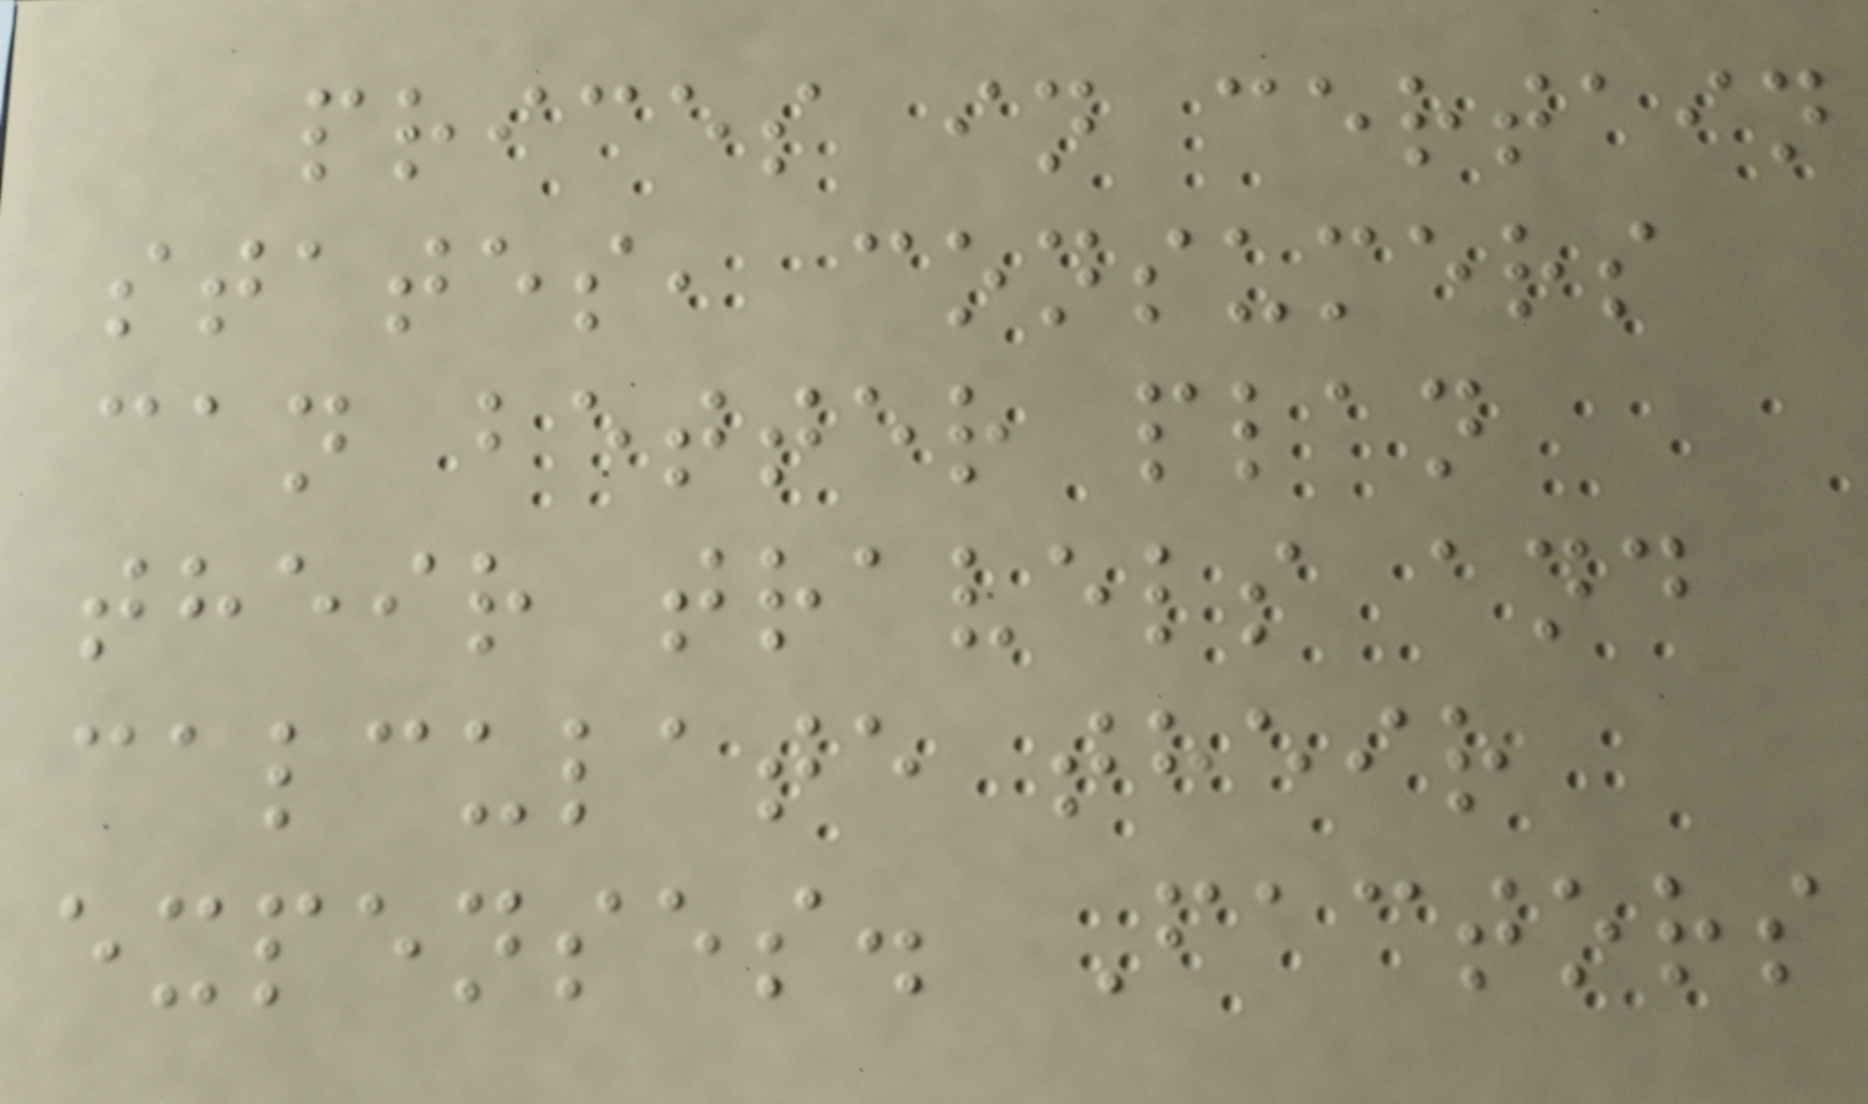prices in certain
states, consumers
can better plan
their travels and
calculate their
expenses. Factors
